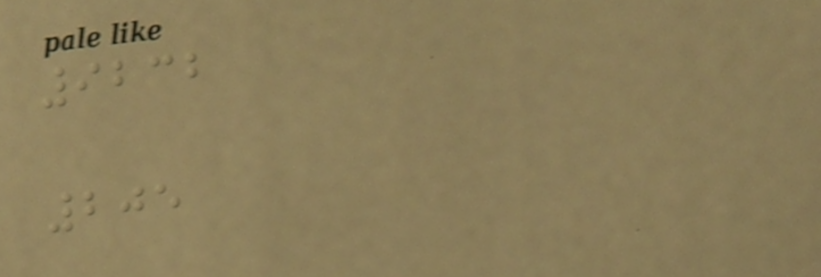9232
205
